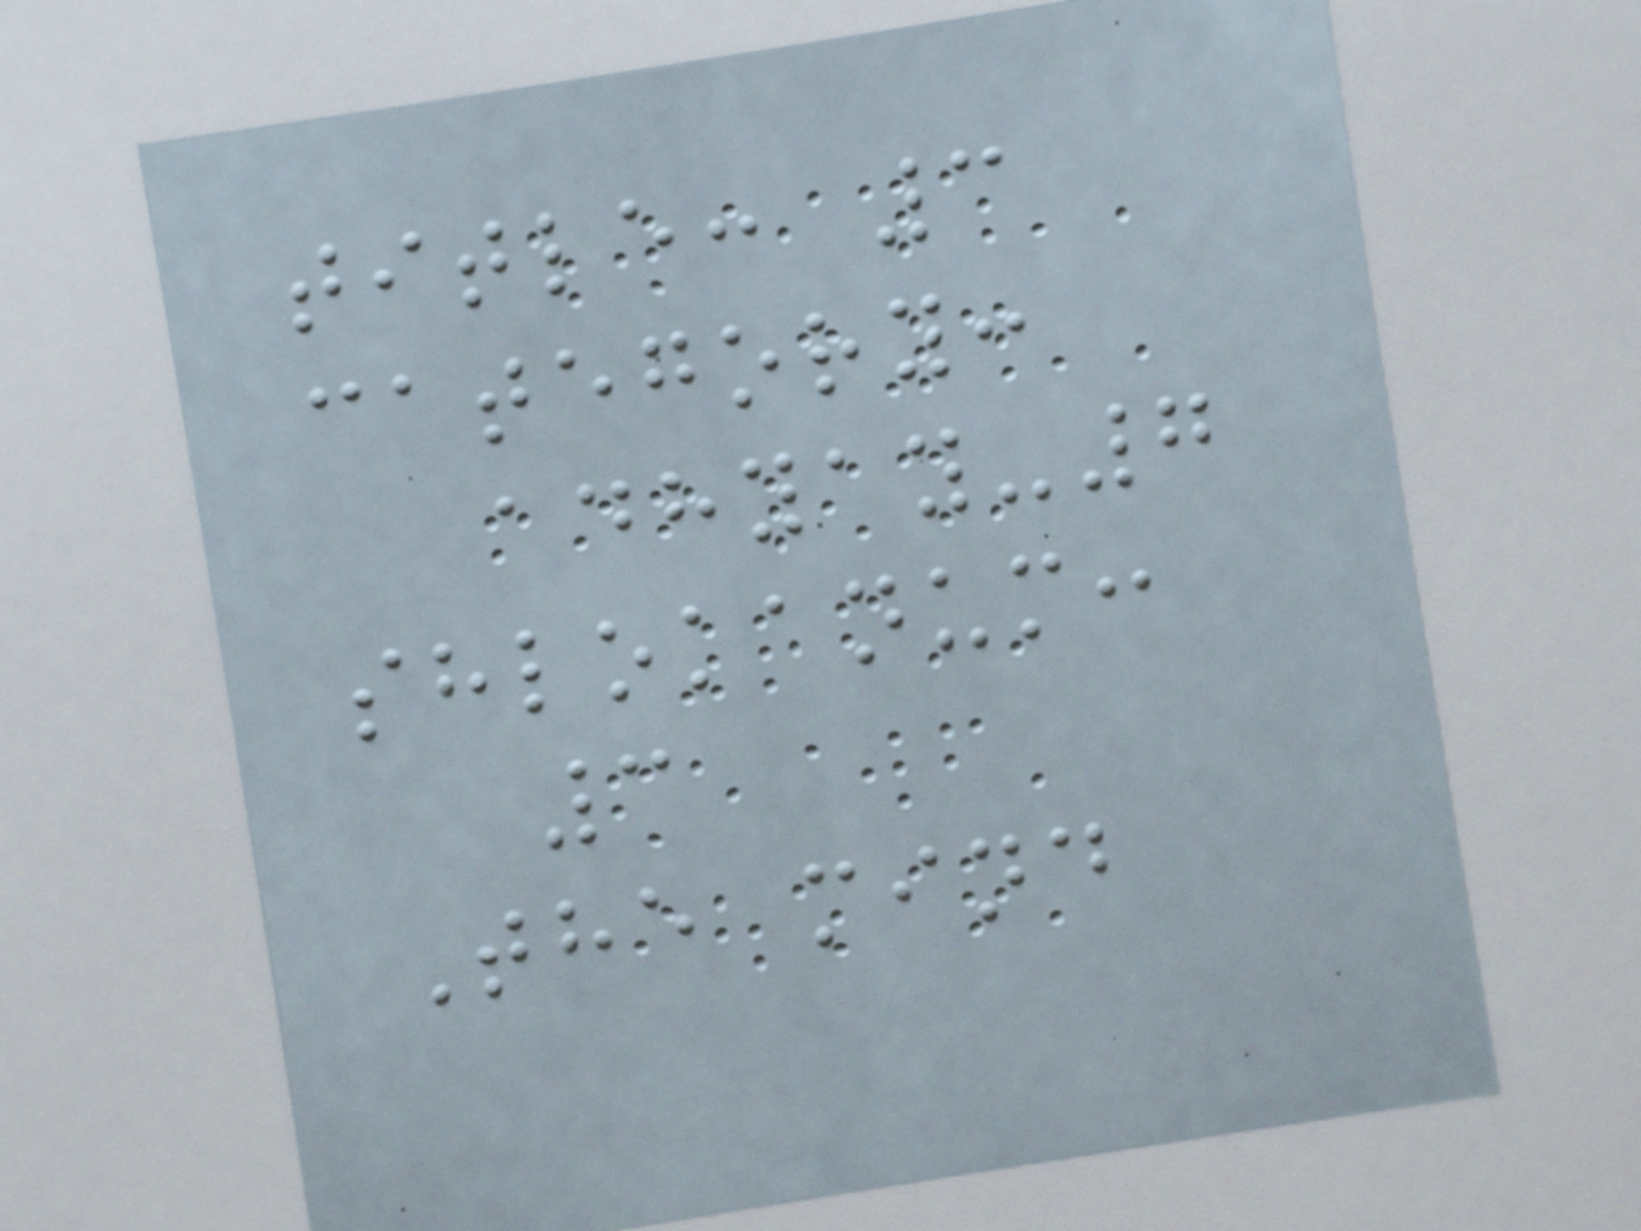title: 3
category:
adhyay-7
shlokanum:
3
The mind
